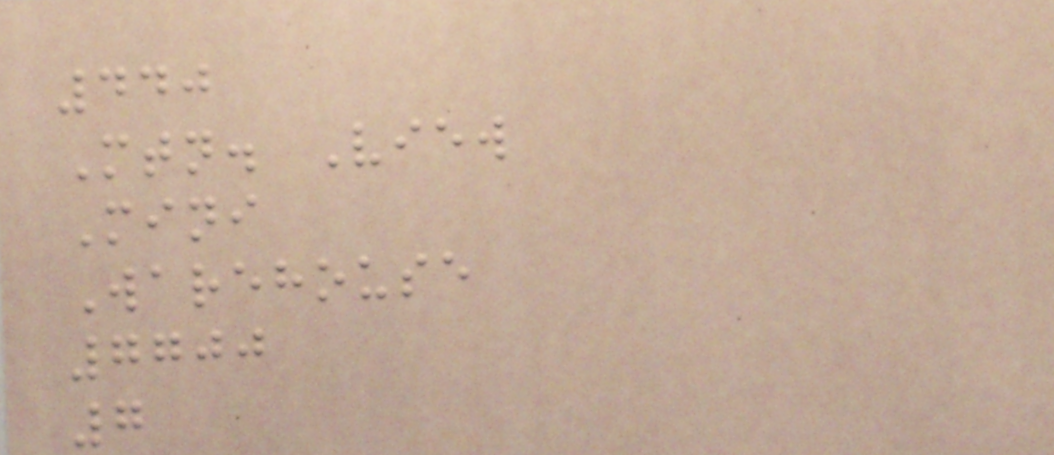440
Mtn. View
Mini
Warehouse
7700
7
